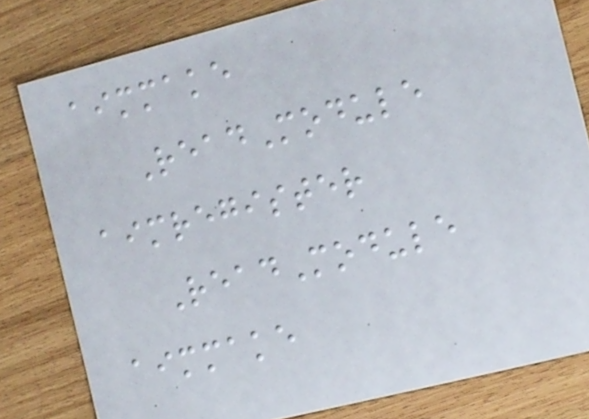aimmake
ReadModule
aimregister
ReadModule
aimmake
